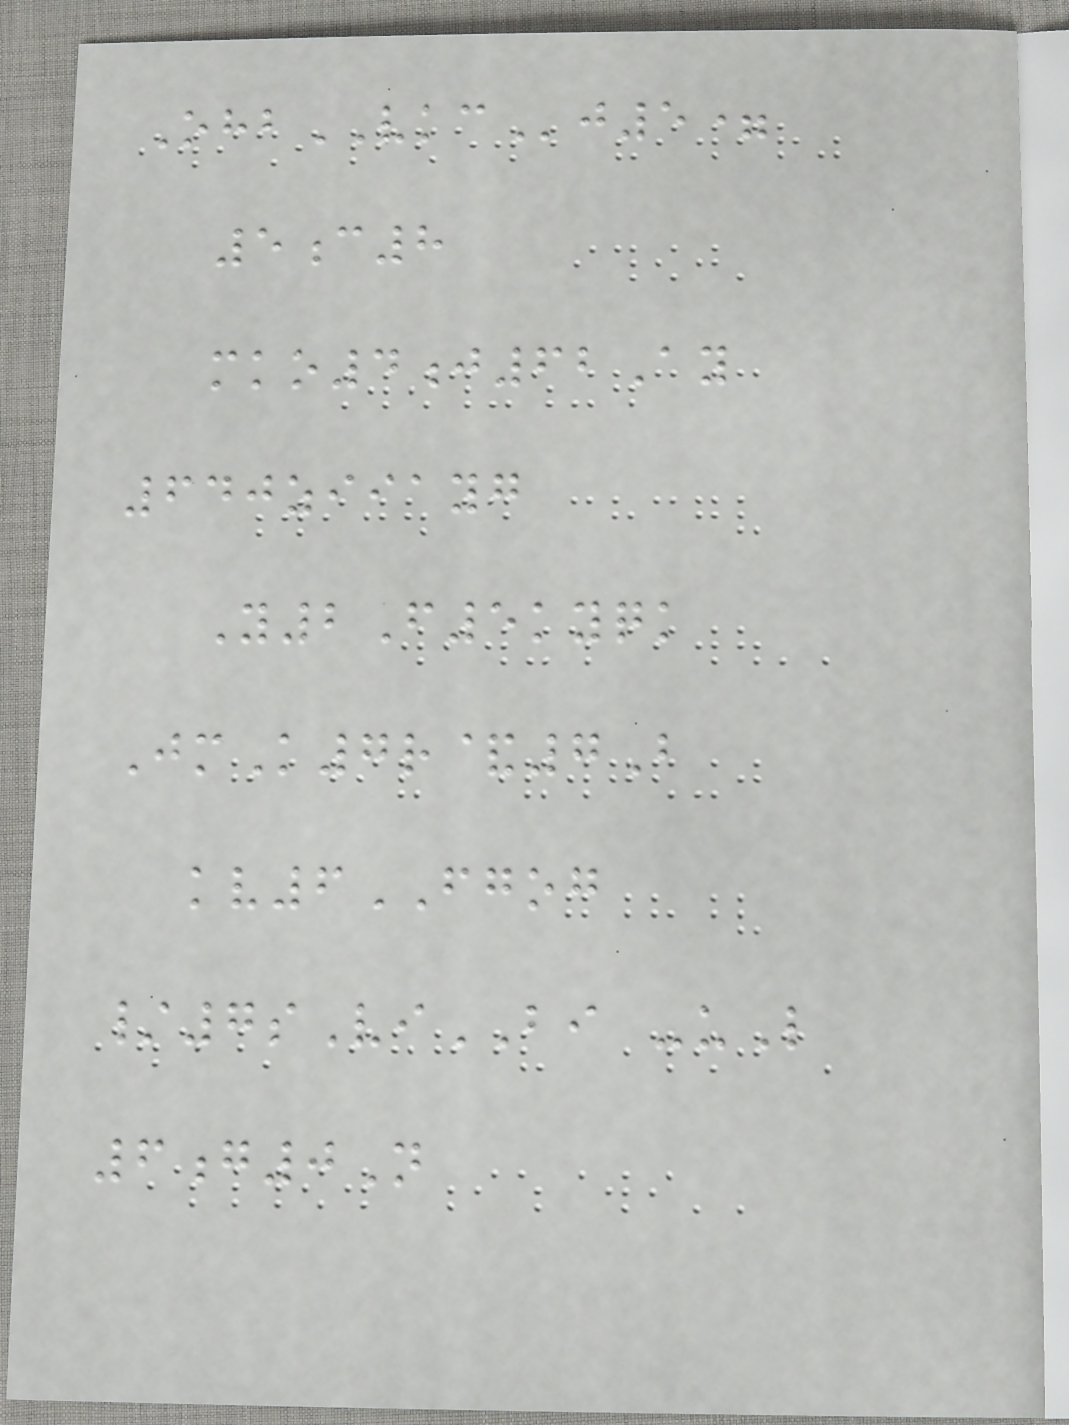OhbVKCj5=
5c8
mko4j62Ay
640ziiayg
Y2F5kyqk
JmK7r&7B
kv6FGOG
/7sViBI -uL
6g0N
